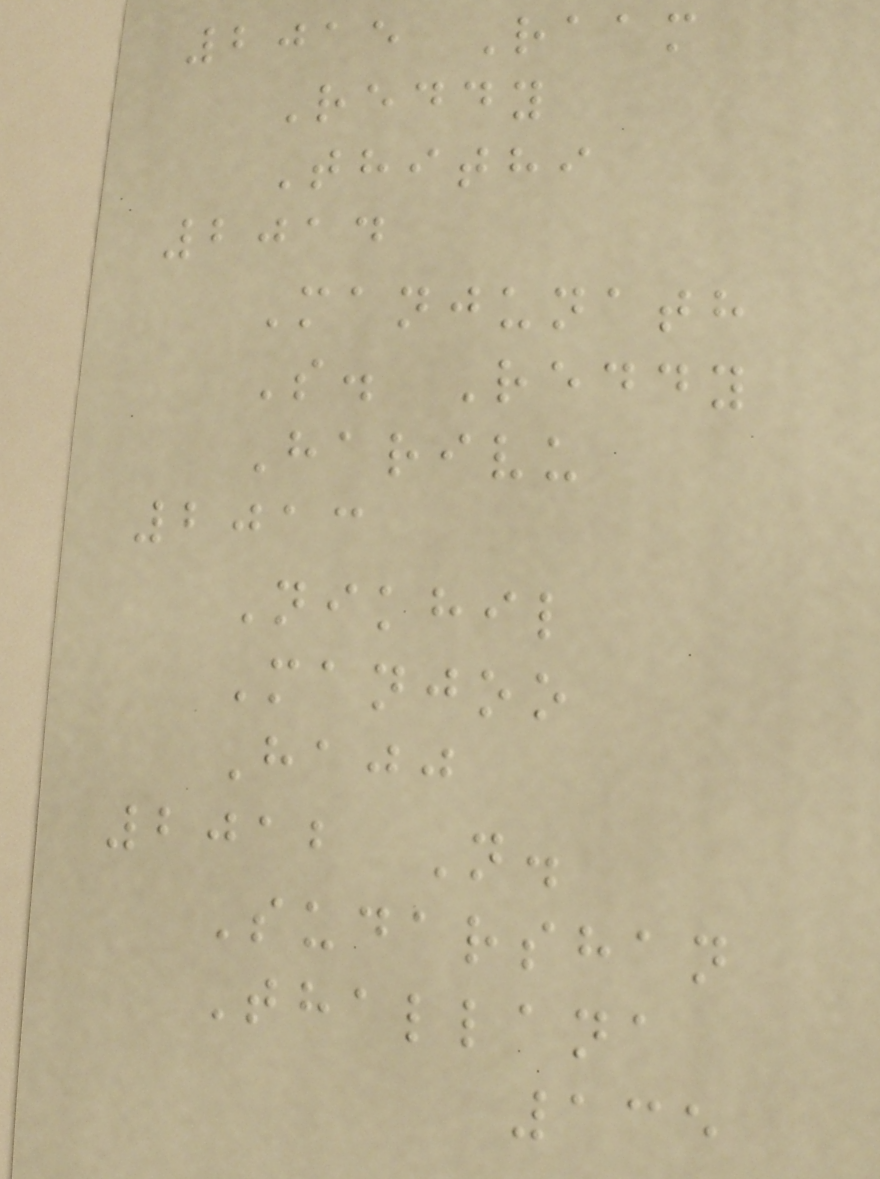2015 Raam
Reddy
Thithi
2014
Manjunath
S. Reddy
Harivu
2013
Nikhil
Manjoo
Hajj
2012 N.
Sudarshan
Thallana
135
